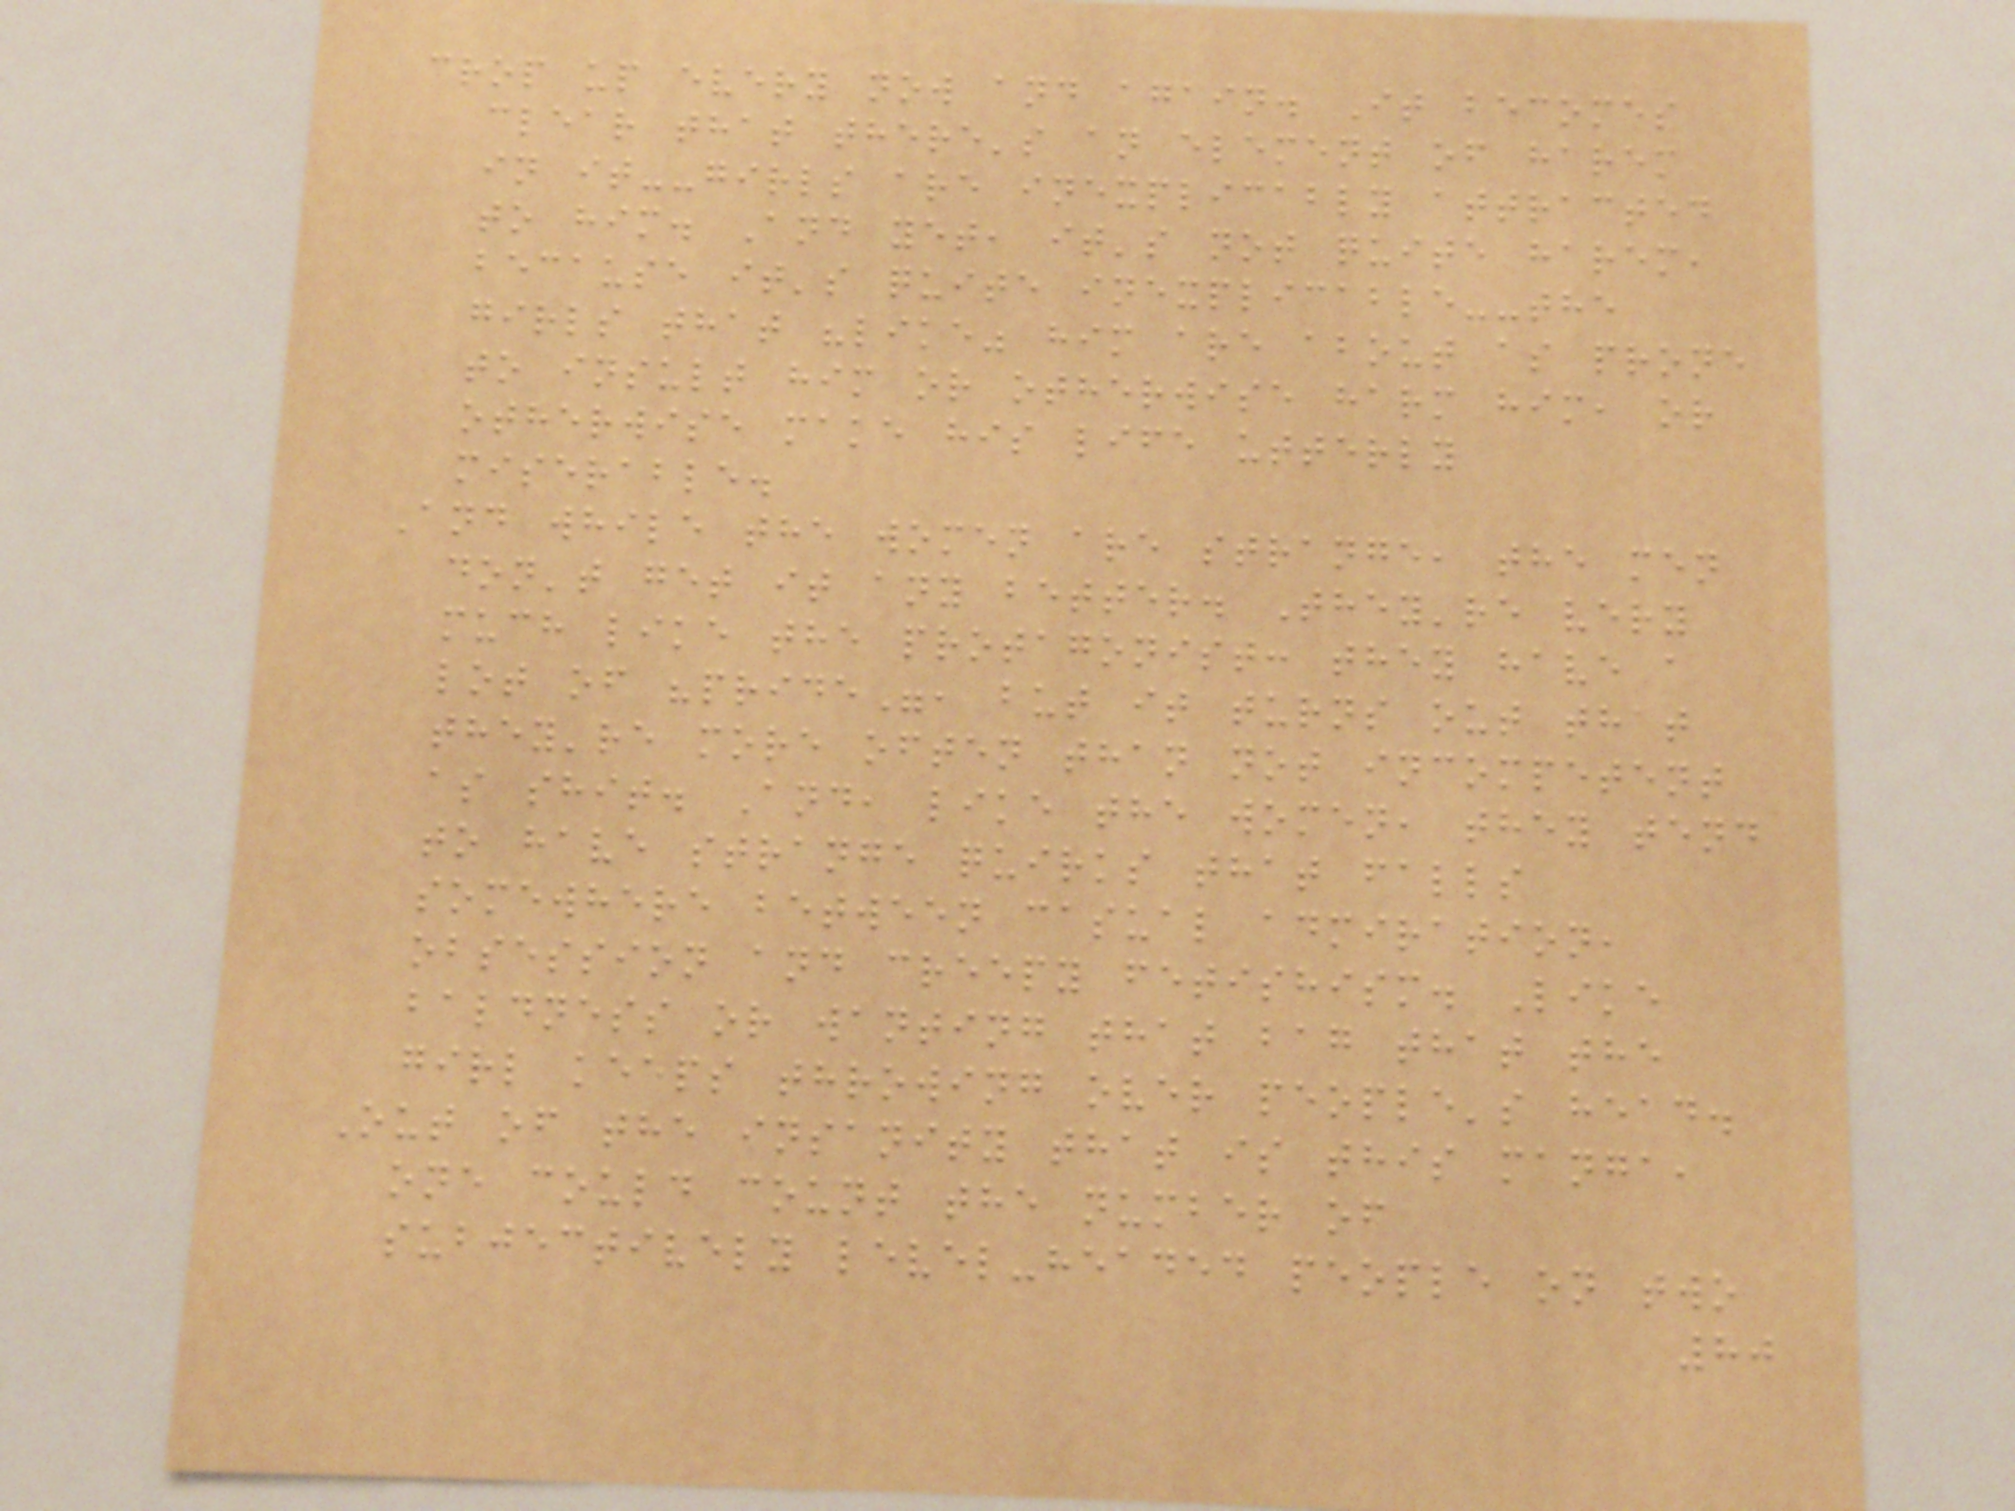crop up every now and again. It becomes
clear that there's an element of harem
in it--girls are inexplicably attracted
to him. And yet, it's not quite harem,
because it's quite inexplicable--the
girls that "like" him are about as prone
to insult him or otherwise harm him, or
otherwise make his life utterly
miserable.
And while the women are strange, the men
don't get it any better. They're very
much like the protagonist: they have a
lot of "pride", but it turns out that
they're more often than not incompetent
as shit. And, like the women, they tend
to have strange quirks that falls
somewhere between casual admiration,
obsession and creepy fetishism. Like
baldness or wanting that bag that the
girl keeps throwing over people's head.
Out of the insanity that is this manga,
one could count the number of
subjectively level-headed people on two
80
